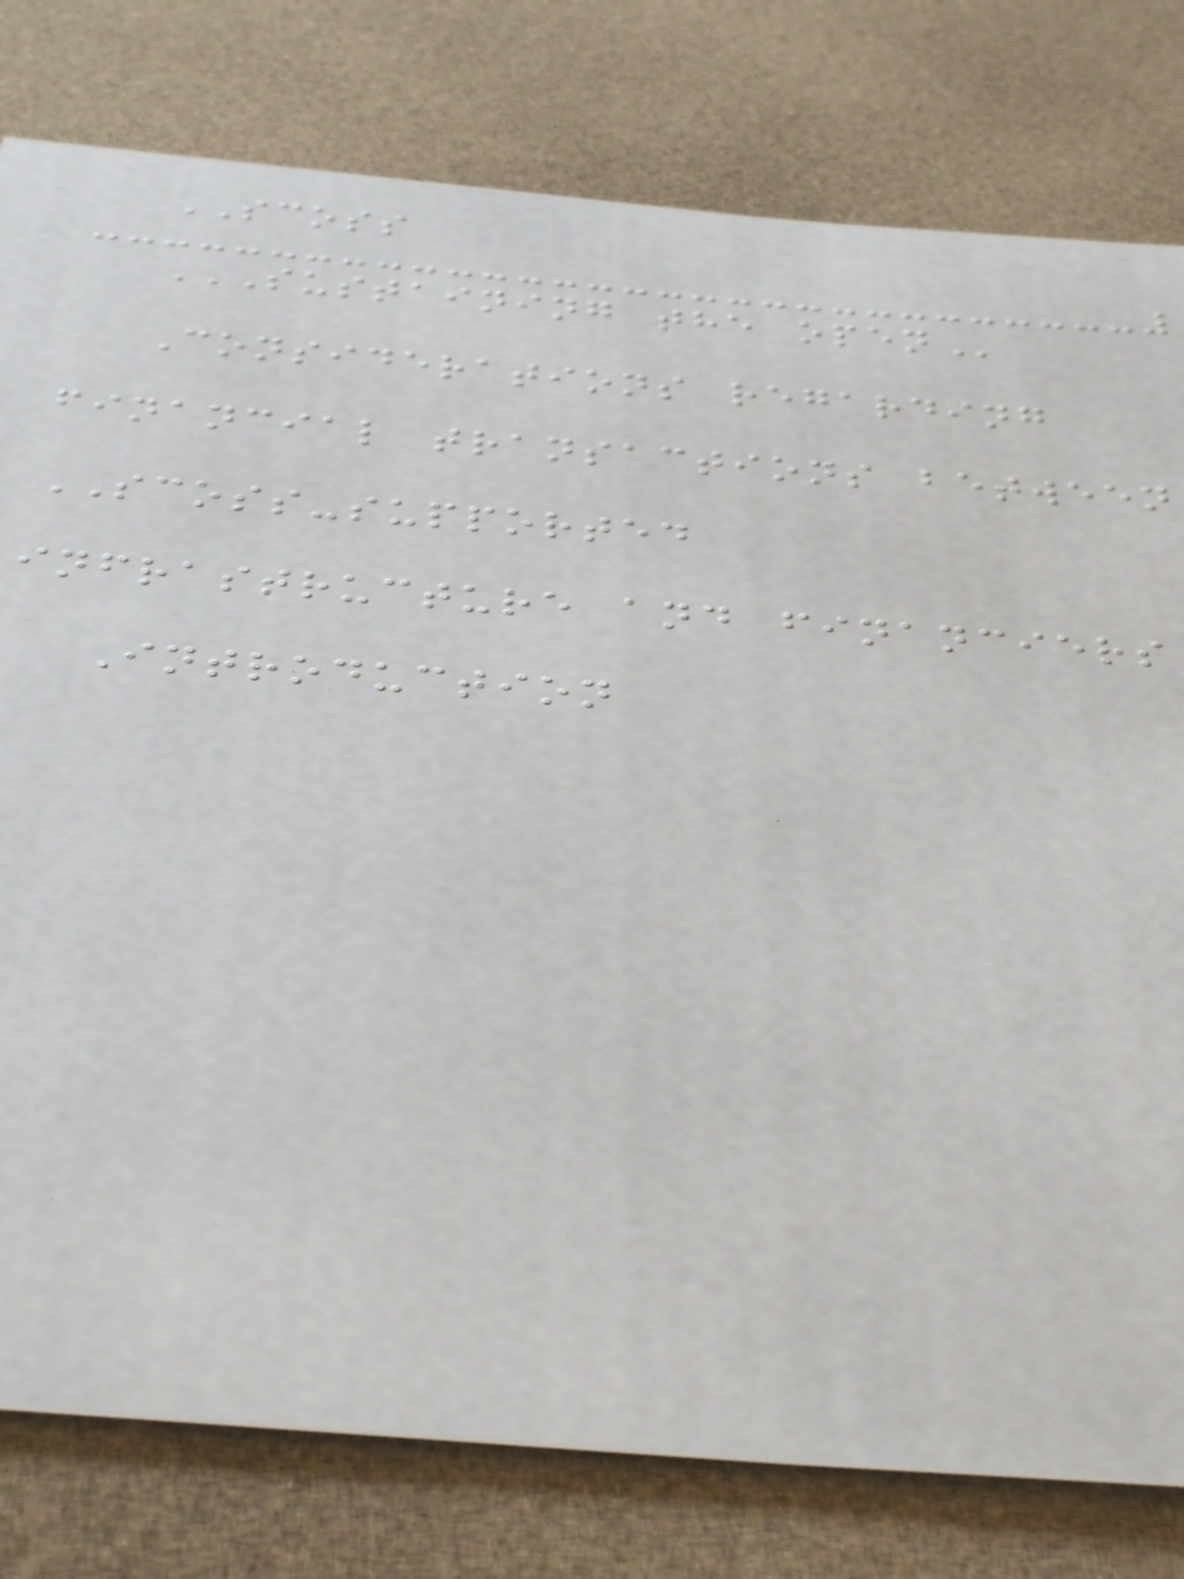SCOSS
SUSTAINING THE OPEN
Considerations regarding
financial transactions between
SCOSS-supported
infrastructure and financiers
Introduction
